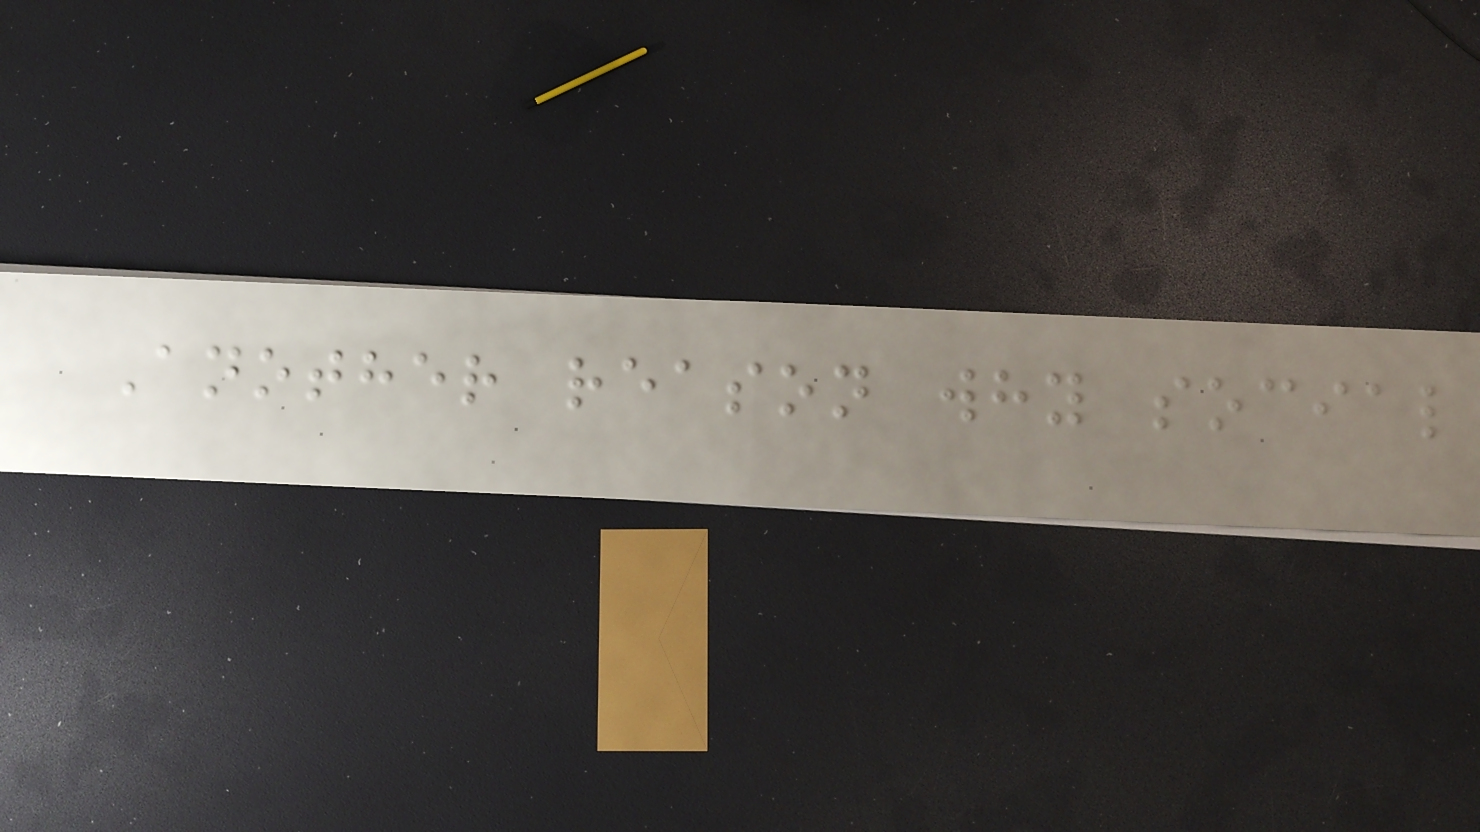Another reason why social
